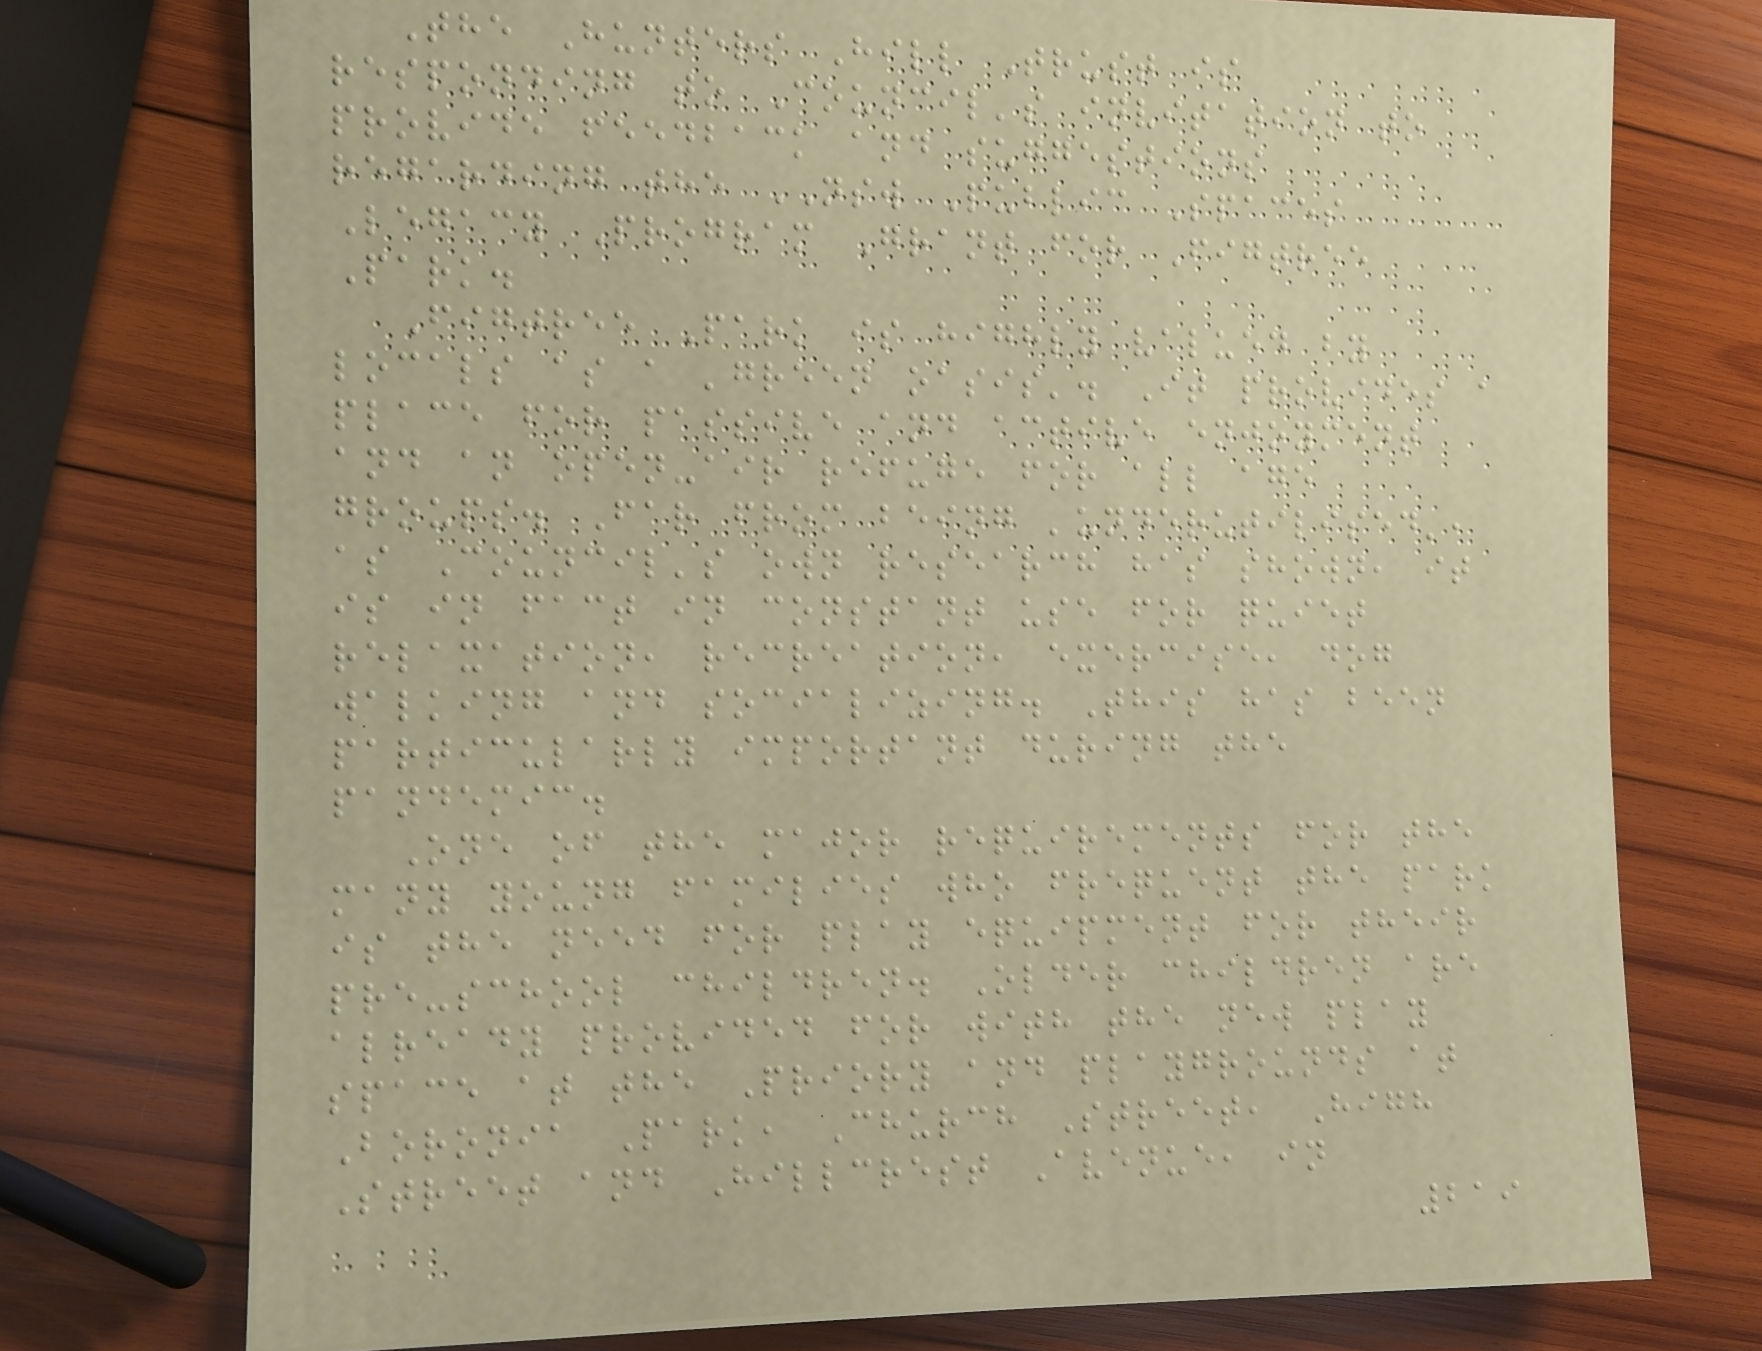The Hunters Hill Trust is
responding to Council's invitation to
provide feedback and suggestions
regarding the NSW Public Spaces
Legacy Program Grant for Figtree
Park.
Figtree Park is highly valued by
locals as a 'green oasis'. It provides a
place for passive and active enjoyment
and an open-air refuge for all age
groups. Far from being 'underutilised',
as Council's own research has shown, it
is in fact in constant use for quiet
relaxation, recreation, exercise, dog
walking and socializing. This has been
particularly important during the
pandemic.
One of the major requirements for the
many young families who frequent the park
is the need for play equipment for their
pre-school children. Older children are
already provided for with the new play
space at the Priory and playgrounds at
Boronia Park, Church Street, High
Street and Hillcrest Avenue, in
219
